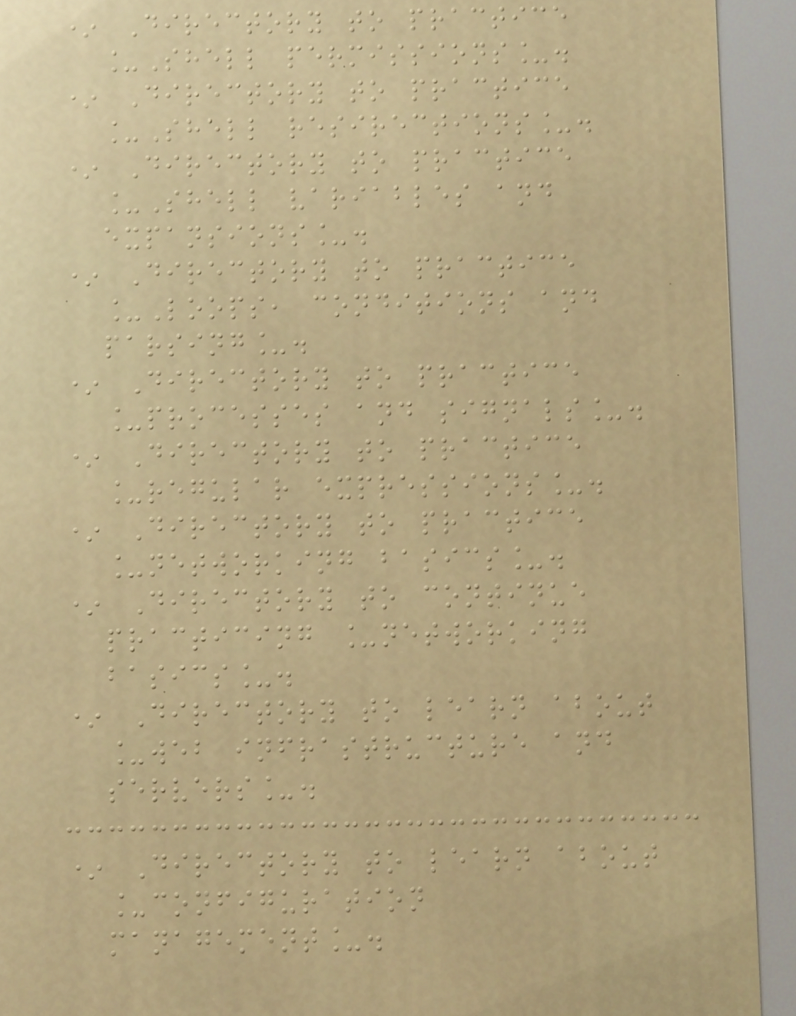* Directory to practice
_Shell permissions_.
* Directory to practice
_Shell resirections_.
* Directory to practice
_Shell variables and
expansions_.
* Directory to practice
_Loops, conditions and
parsing_.
* Directory to practice
_processes and signals_.
* Directory to practice
_regular expressions_.
* Directory to practice
_networking basics_.
* Directory to continue
practicing _networking
basics_.
* Directory to learn about
_web infrastructure and
servers_.
* Directory to learn about
_configuration
management_.
